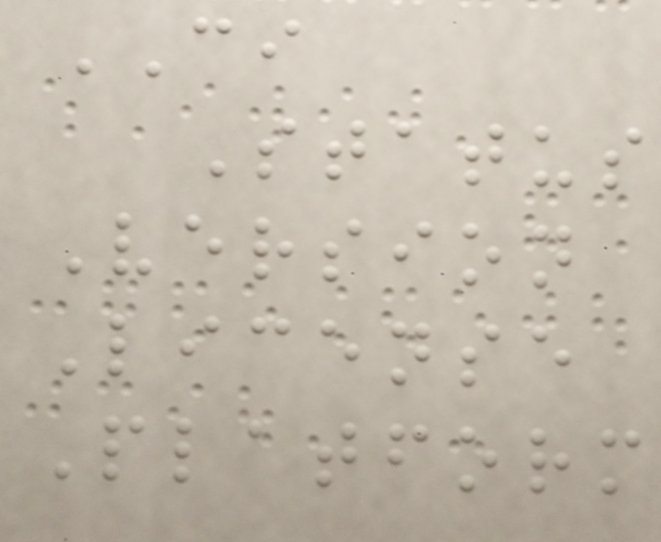CI
Status
Version
License
Platform
